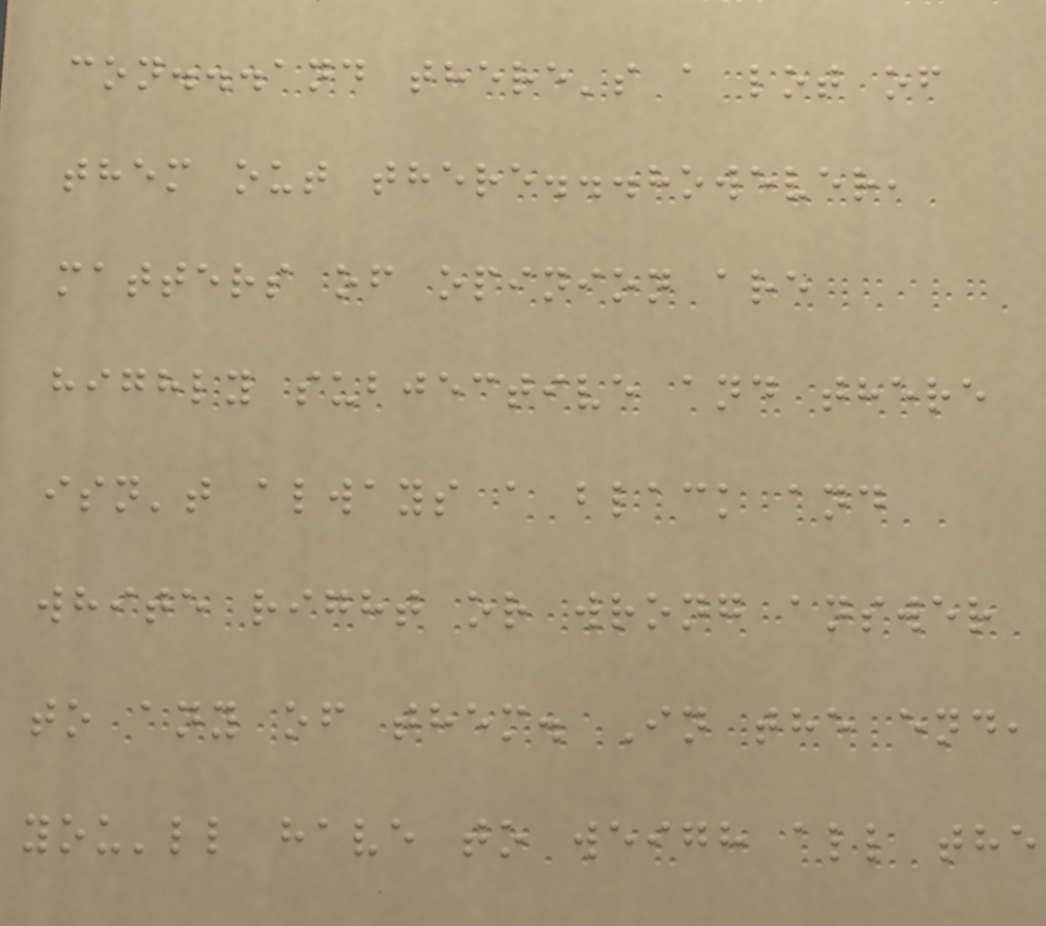con...and there's a lot of
them out there...however,
matters of opinion are
highly subjective and there
isn't always a black and
white right or wrong answer
to any of them. In the end,
you'll have to weigh all the
